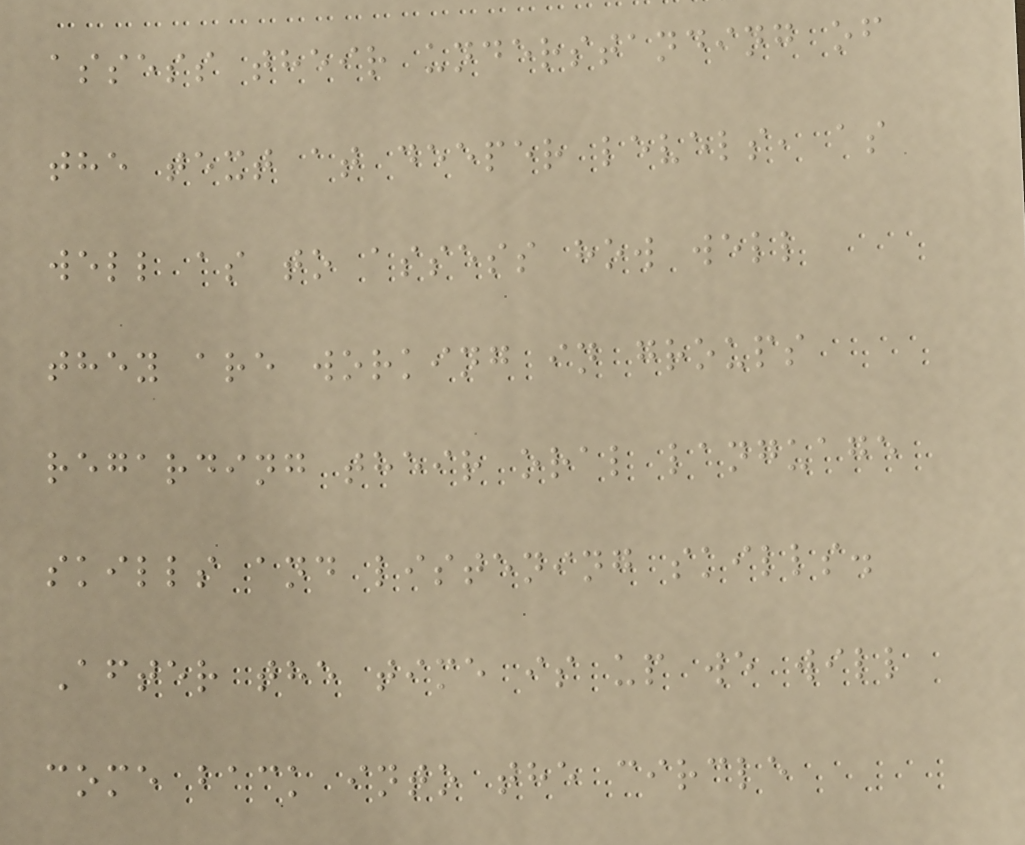assess their understanding of
the text at deeper levels, as
well as to assess how well
they are working in groups
regarding their oral language
skills and listening skills.
After the time is up we will
come back into the circle
